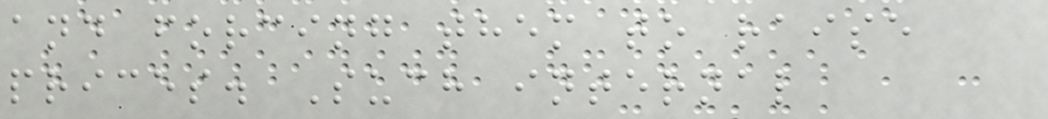and forcing them to raise
prices. Such internal
